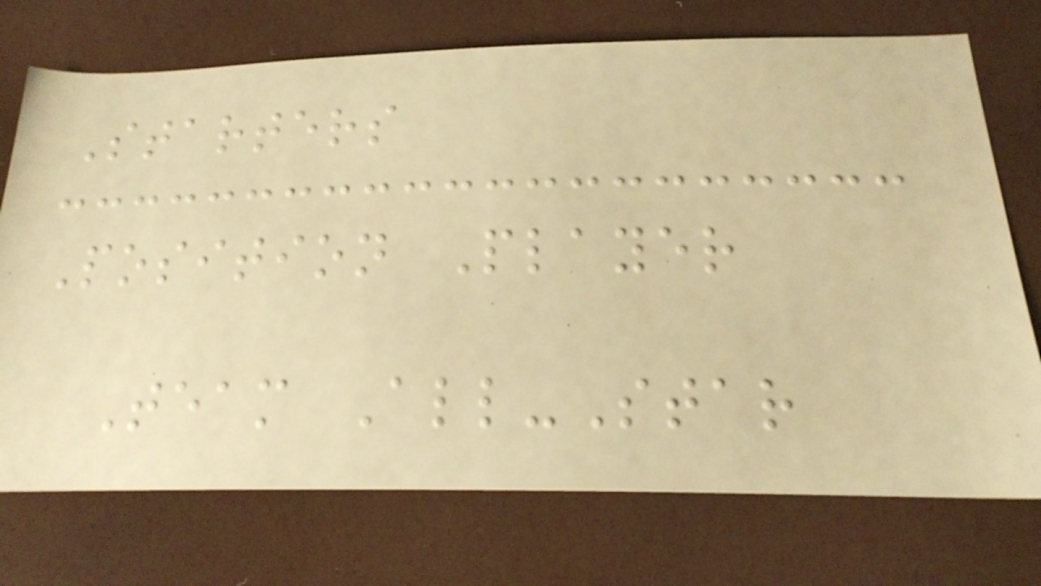Starters
Position Player
Team All-Star
